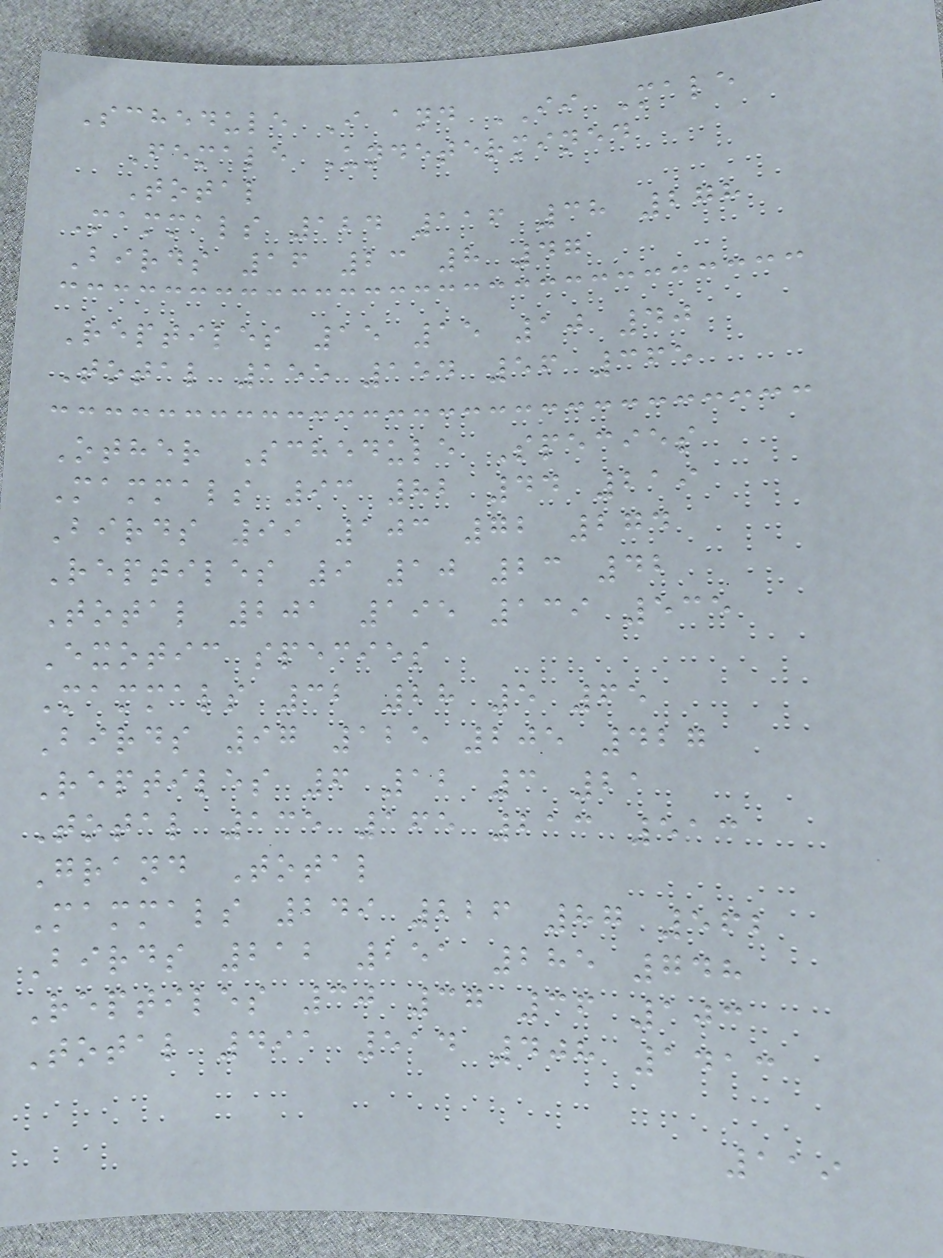Schedule I and II Male
Female Undetermined
Total
Mammals 124 116 38 278
Birds 16 23 8 47
Reptiles 15 15 10 40
Total 155 154 56 365
Other Schedule Species
Mammals 93 82 44 219
Birds 99 103 72 274
Reptiles 9 10 23 42
Total 201 195 139 535
Exotic species
Mammals 32 28 5 65
Birds 97 125 205 427
Reptiles 6 12 3 21
Total 135 165 213 513
Grand Total
Mammals 249 226 87 562
Birds 212 251 285 748
Reptiles 30 37 36 103
Total 491 514 408 1413
119
